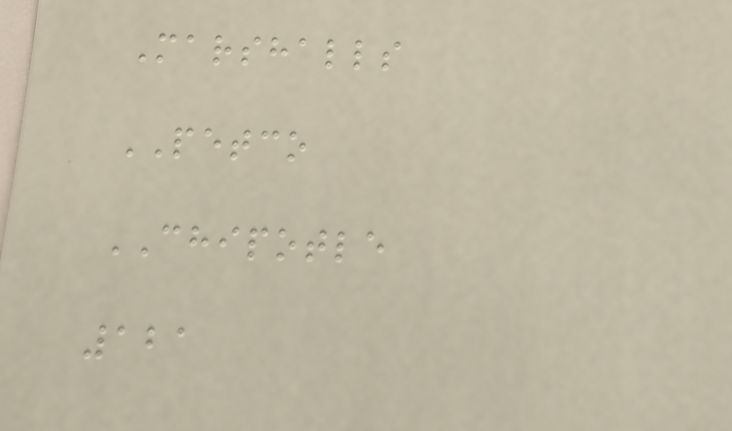Marshalls
PETCO
CHIPOTLE
121
